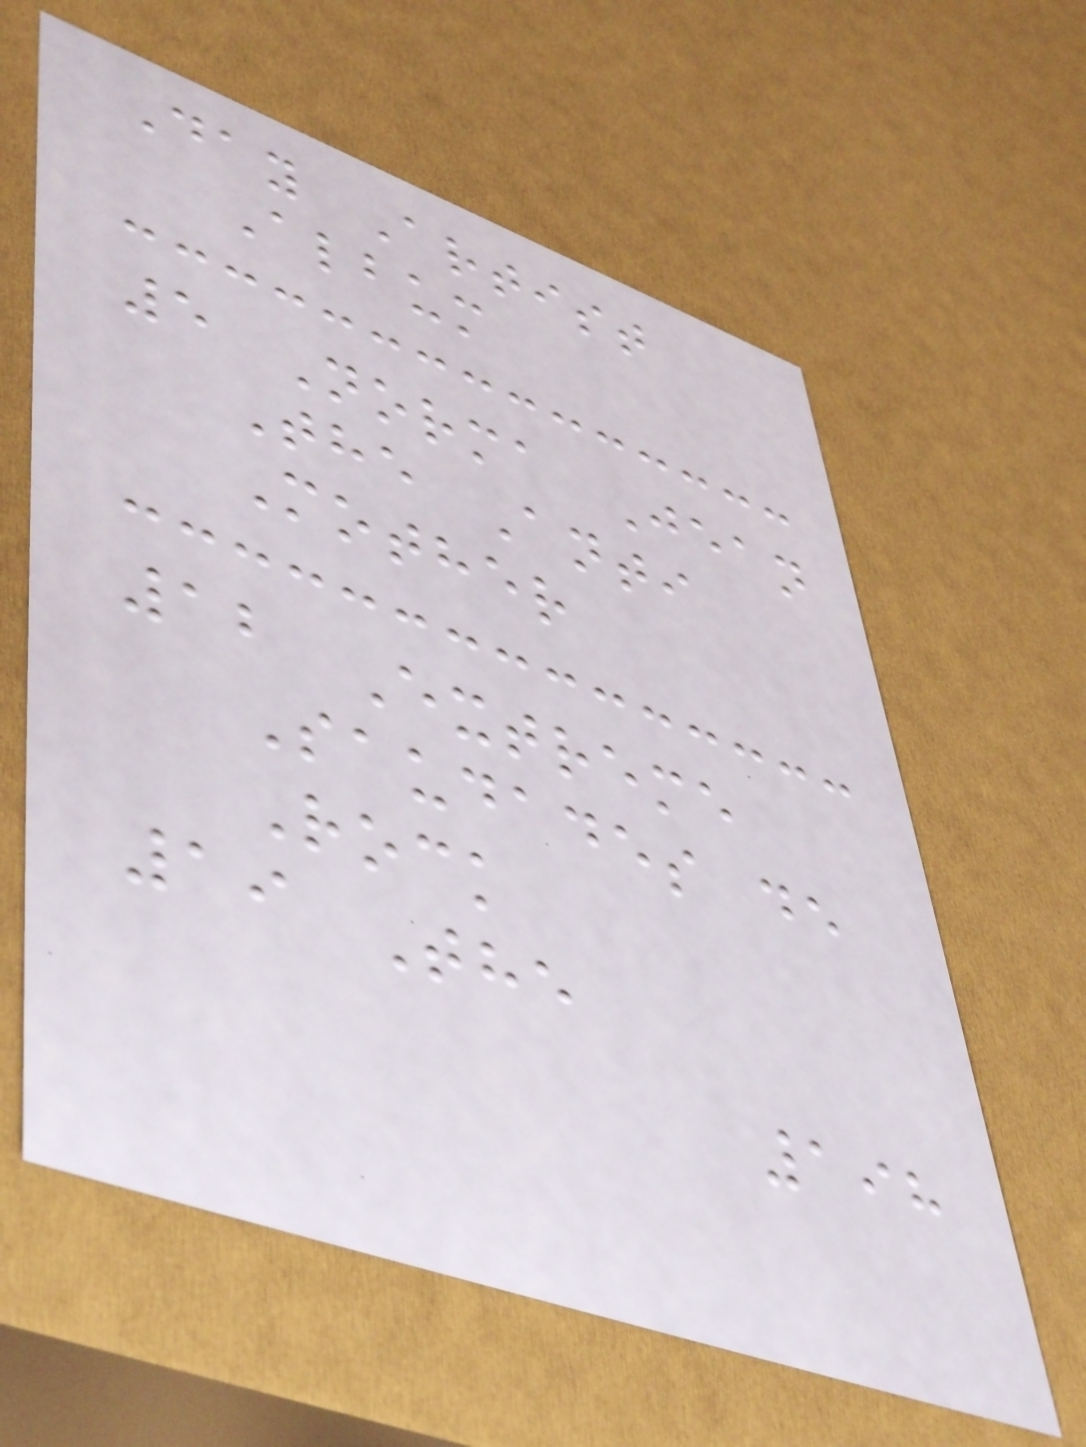Day Artist
Album
5 Norma Jean
The Anti
Mother
12 Extreme
Saudades de
Rock
19 The
198
